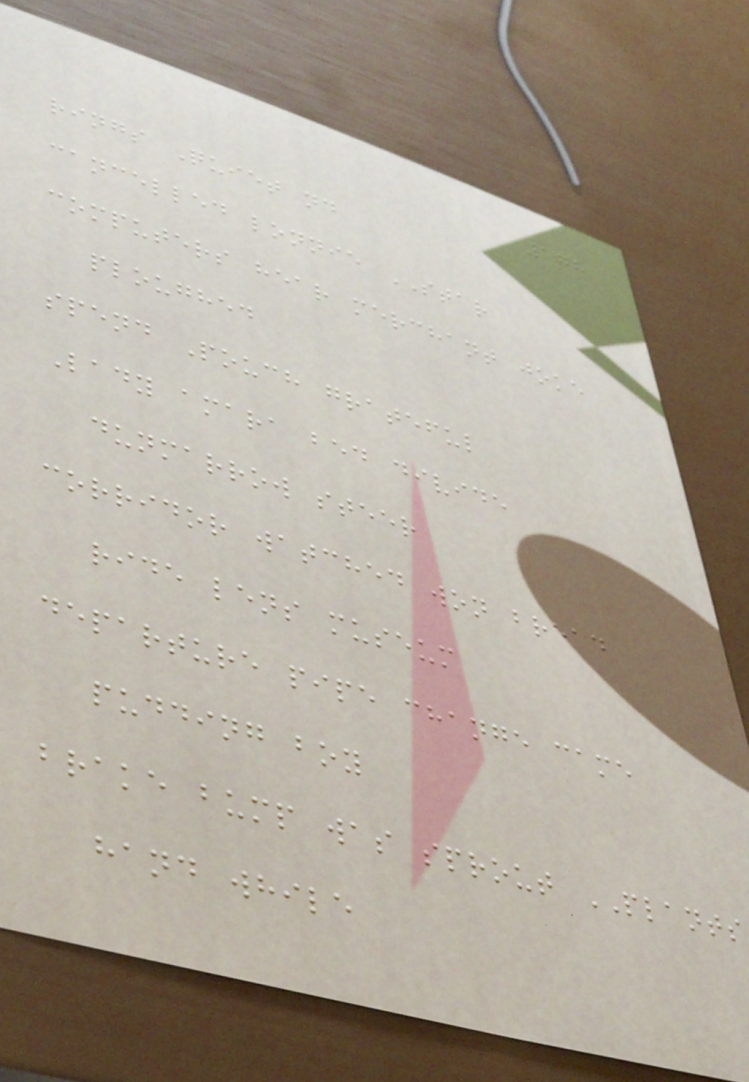178
rings Quiet nd
cancelled lonnie STAR
computers hear merchant joke
ploughed
spend Pouch grateful
Lady amara bed divide
dunmarrow steer
corridor watched won bread
ride lens museum
departure pipe change came
pudding boy
brake bump was sprout PLANTS
hand while
